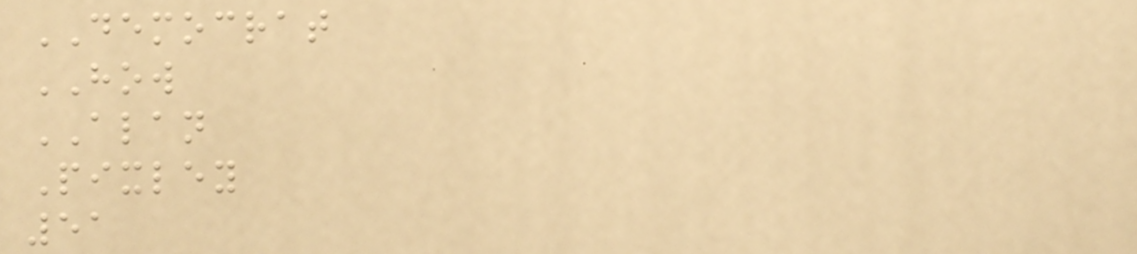DEMOCRAT
HOW
ALAN
Pixley
51
